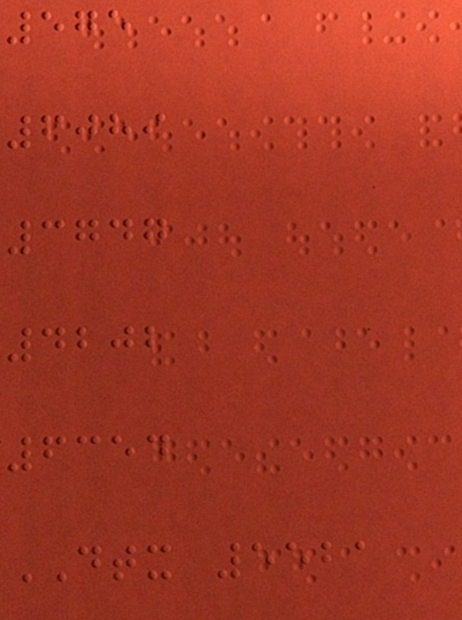575
6089
3747
4202
6354
DTX 5521
